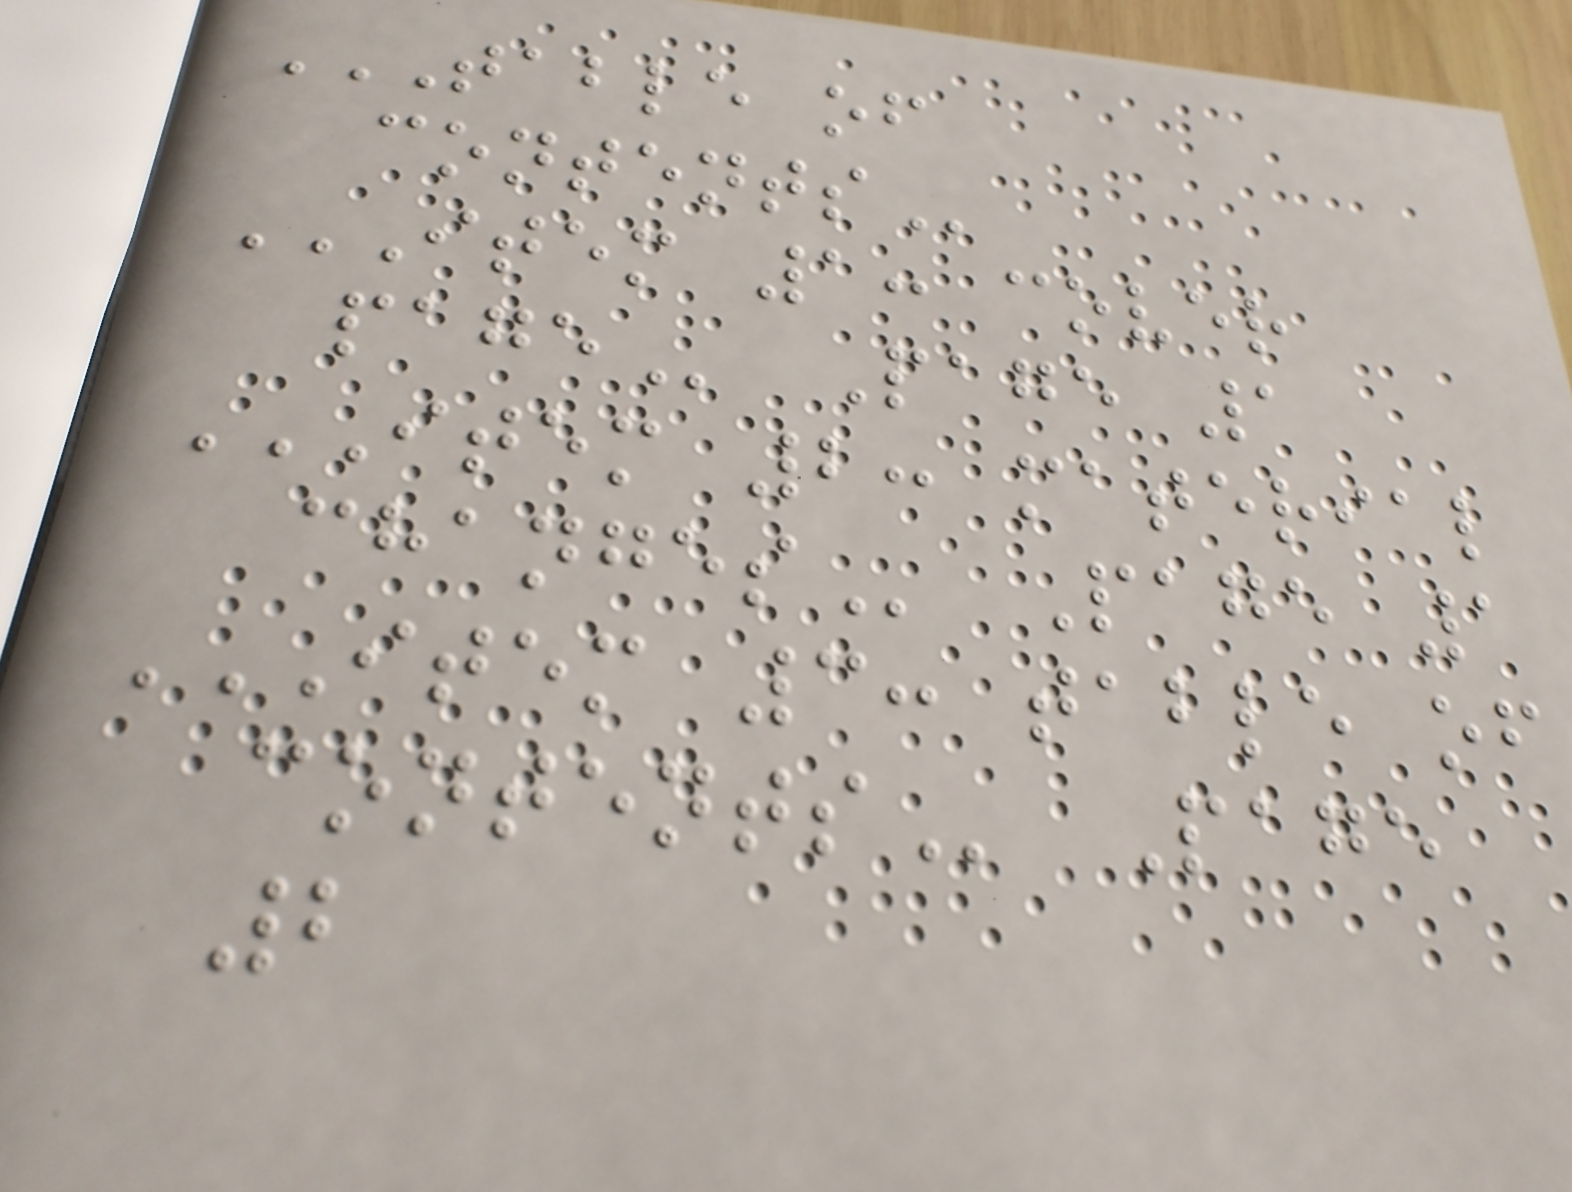TABLE OF
CONTENTS
ITEM 1: COVER
PAGE Page 1
ITEM 2: MATERIAL
CHANGES Page 1
ITEM 3: TABLE OF
CONTENTS Page
2
